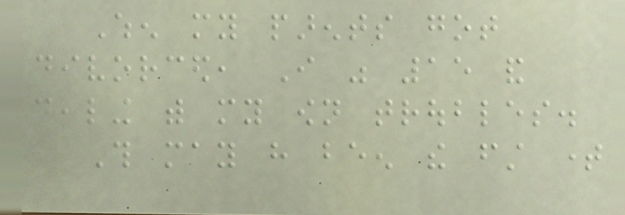When my parents got
divorced, I was 15 and
dealing with my own troubles.
This may have been the first time
